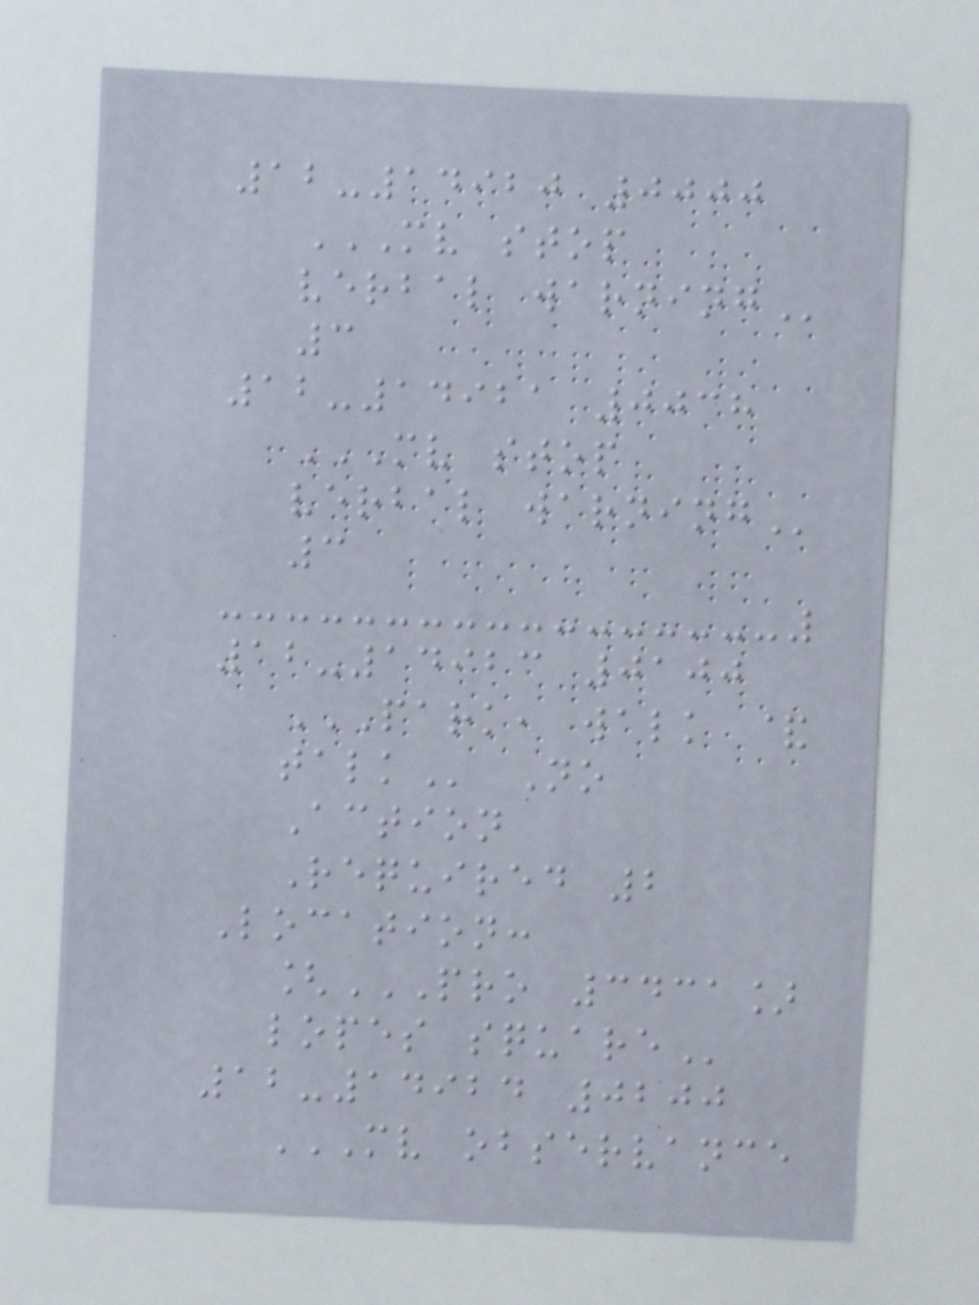12-14920 0000
MV STOP
VERBAL WARNING
3
12-14921 0038
MV STOP
VERBAL WARNING
3
12-14923 0100
PARK, WALK &
TALK No
Action
Required 2
Location:
[PRO 3431]
LOPES SQUARE
12-14924 0200
MV OBSERVANCE
